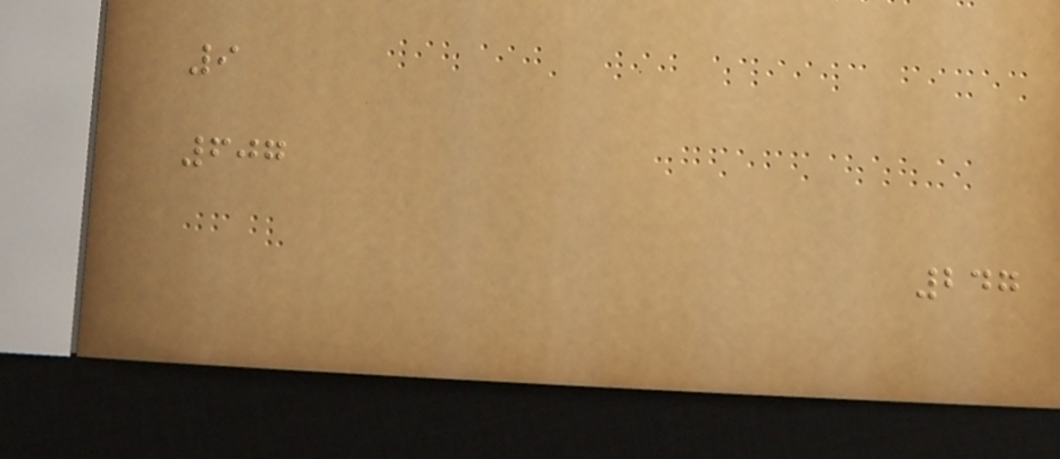9
607
247
